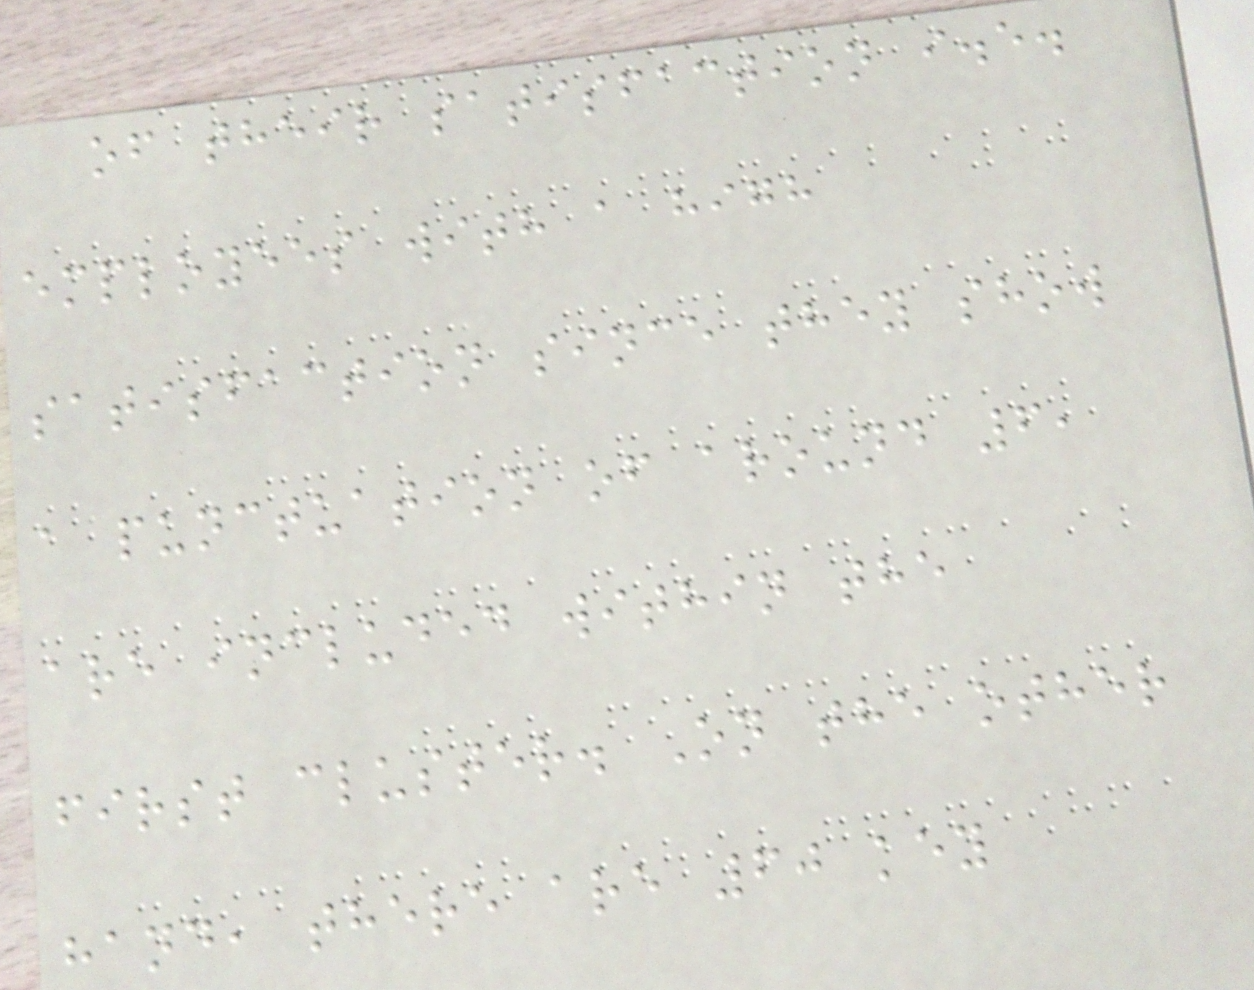of their satisfaction i.e.
employees with a high
satisfaction since they show
a punctuation of around 6,
are included within the
first cluster. On the other
hand, there are 60 key
